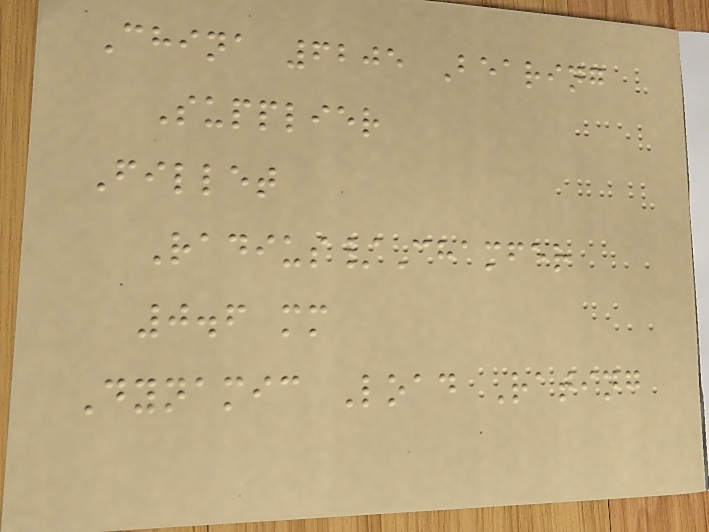China 6205 Bearing
Supplier
Fillet
Radius/Chamfer
0.6 mm
Dynamic Load Rating
